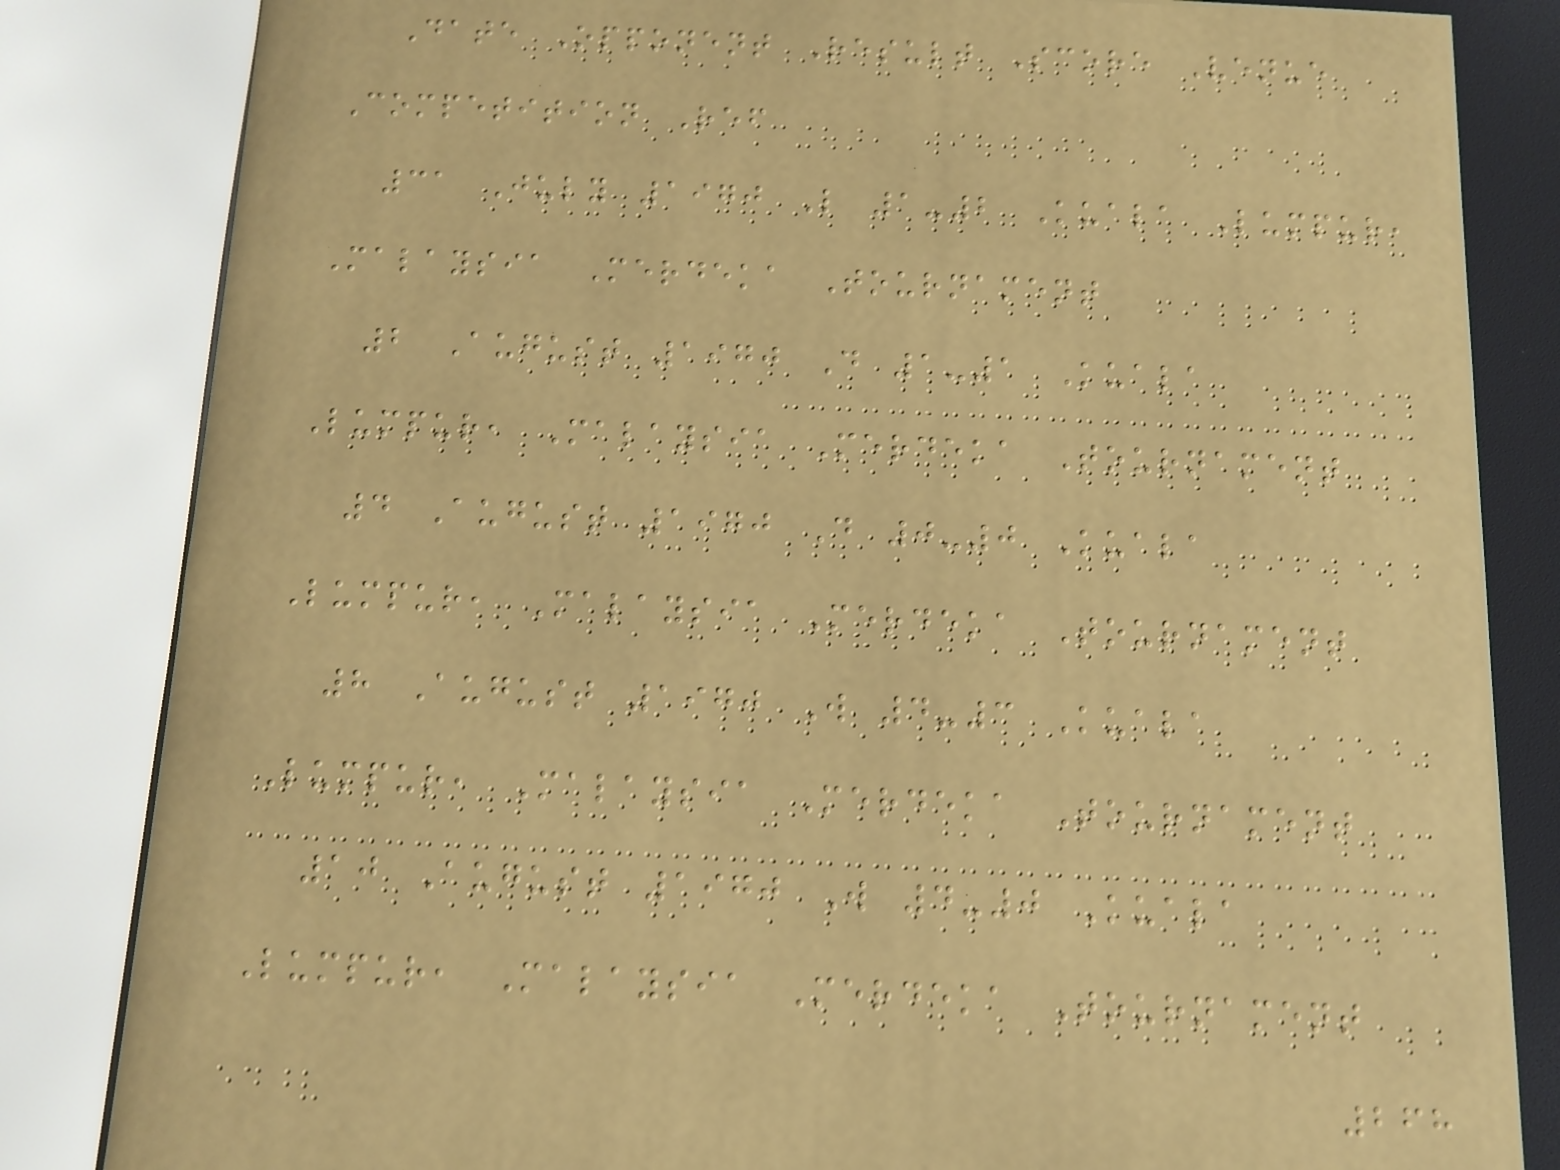Date Opponent Result Score Venue
Competition Ref
31 July 1970 L 1-2 Kuala Lumpur,
Malaysia Merdeka Tournament
2 August 1970 D 1-1 Kuala
Lumpur, Malaysia Merdeka Tournament
4 August 1970 D 0-0 Kuala
Lumpur, Malaysia Merdeka Tournament
8 August 1970 W 4-3 Kuala
Lumpur, Malaysia Merdeka Tournament
10 August 1970 W 4-0 Kuala
Lumpur, Malaysia Merdeka Tournament
268
